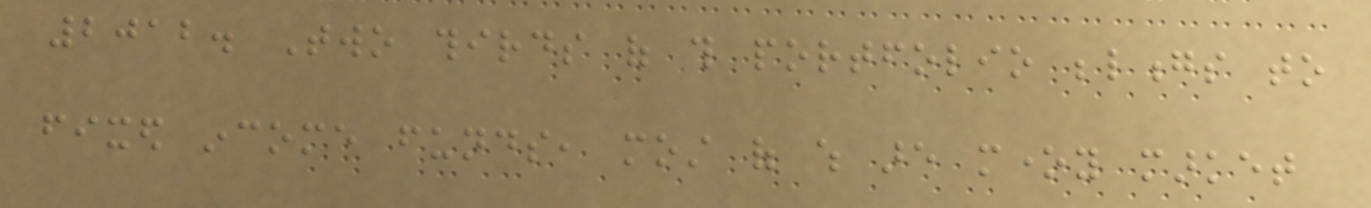2012. Two thirds of this portfolio belongs to
fixed income funds, most of which are money market
